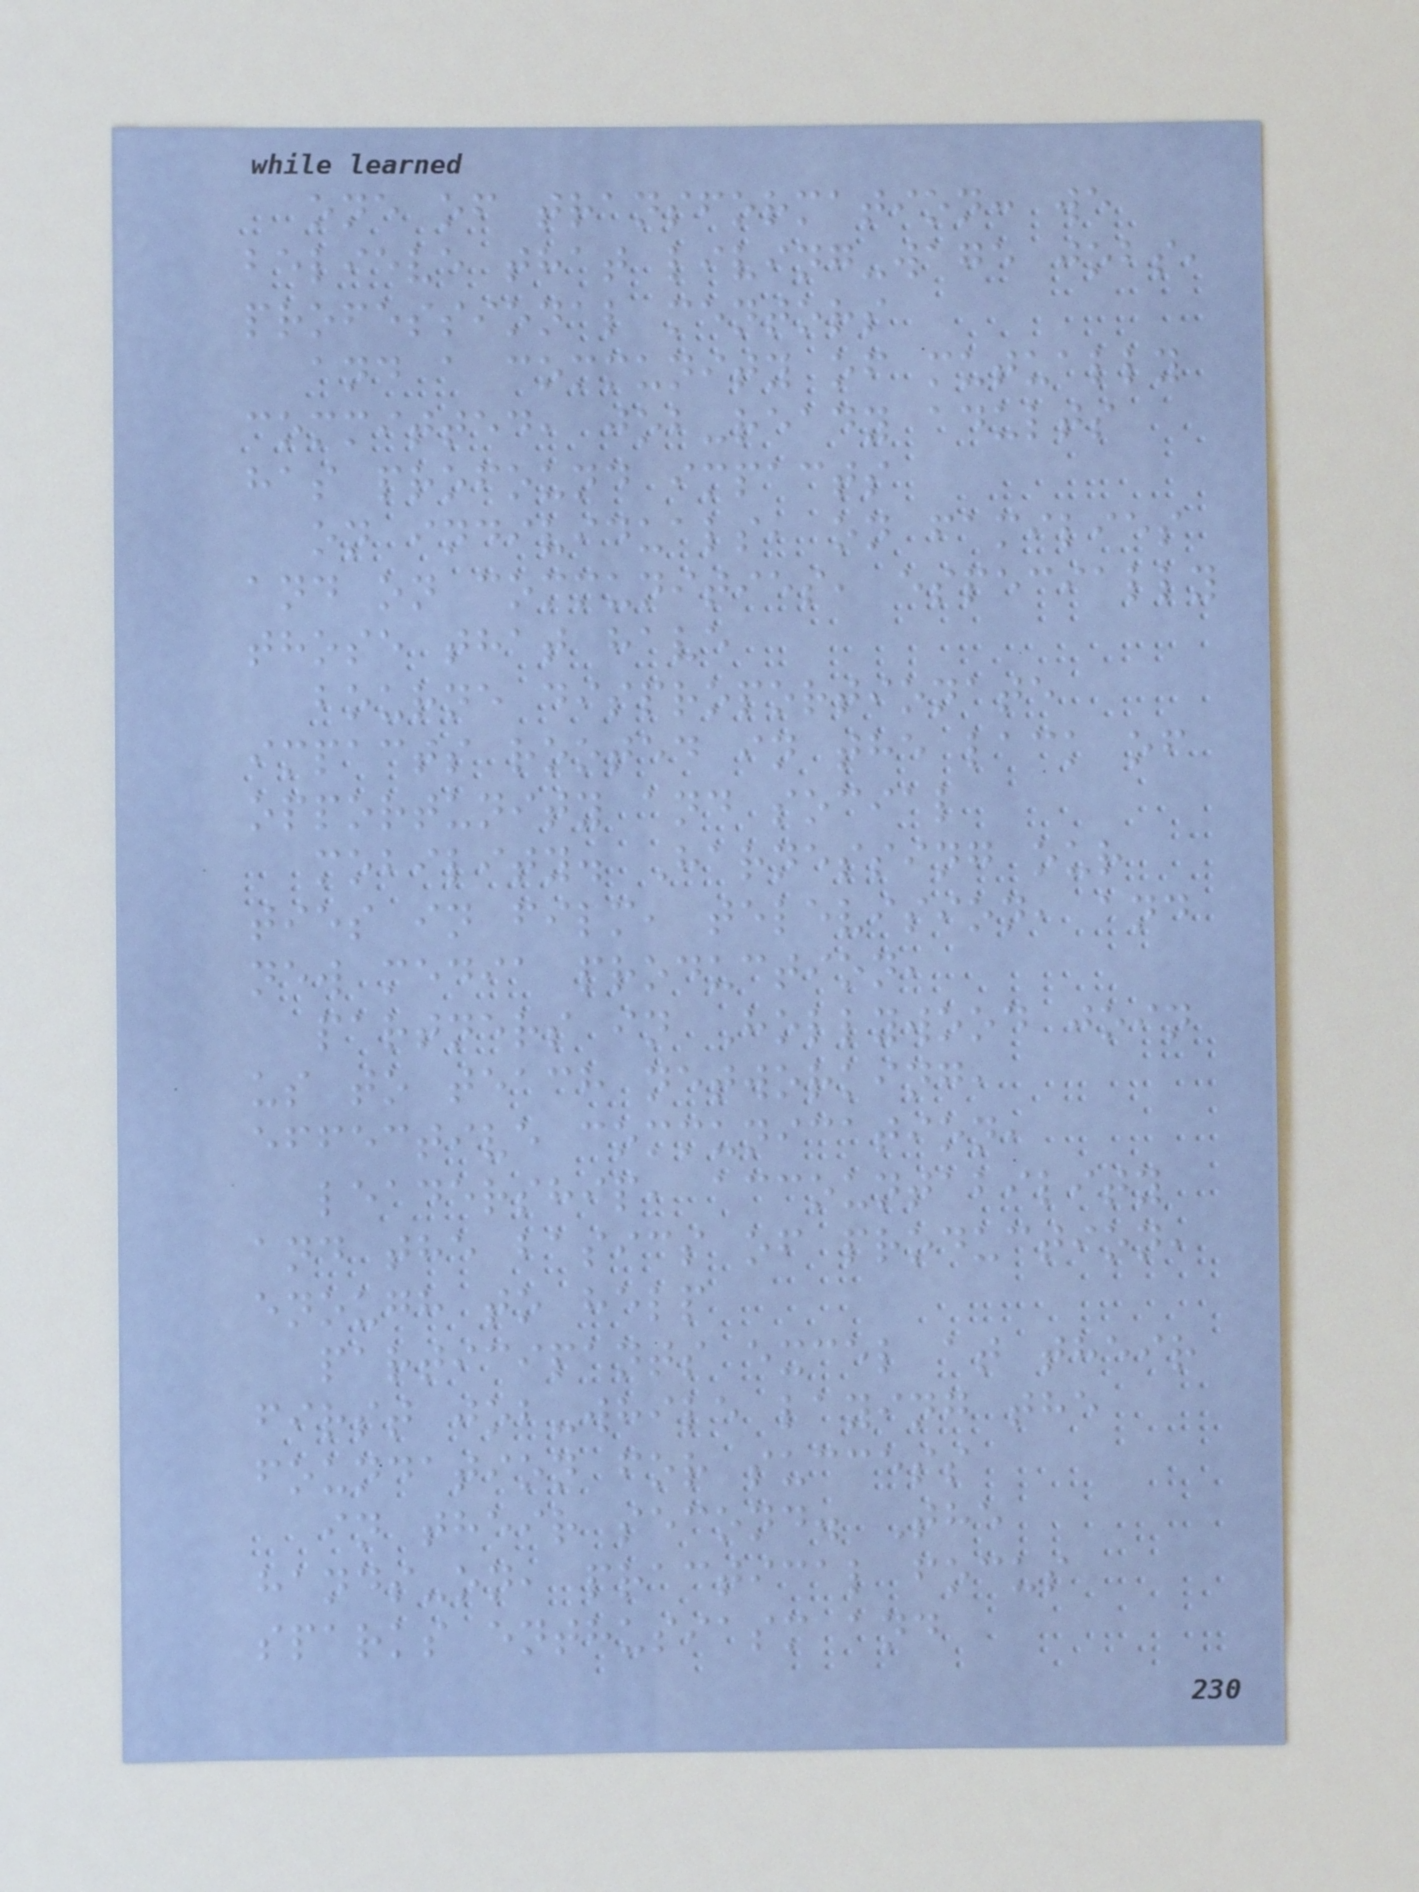one of transformation: we
believe that living-wage jobs,
professional mentors
and a community of mutually
committed, job-ready adults
has profound impacts
on individuals, on families
and on communities, especially
those that have
bourne disproportionate
impacts rooted in the lack of
opportunity and social
mobility. Harnessing our
ties in film, television, and
new media production,
partners in Hollywood join
us to teach networking,
effective communication,
leadership, accountability
and the basics of production,
enough to help
participants excel at their
first job-while laying the
foundation for success
in their second. The
hands-on, practical focus
sparks enthusiasm and
